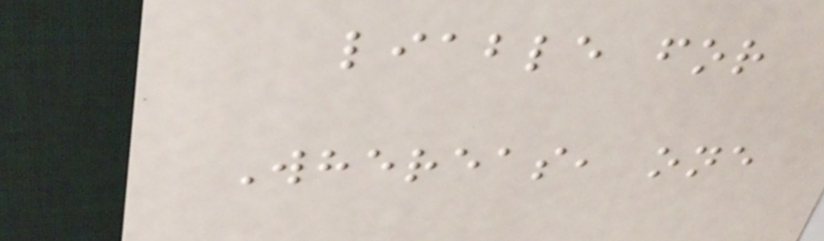liable for
Whereas, one
